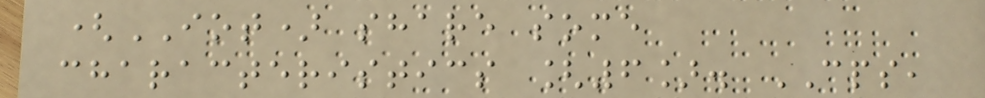(IOT) share some
characteristics [6]. CPS,
